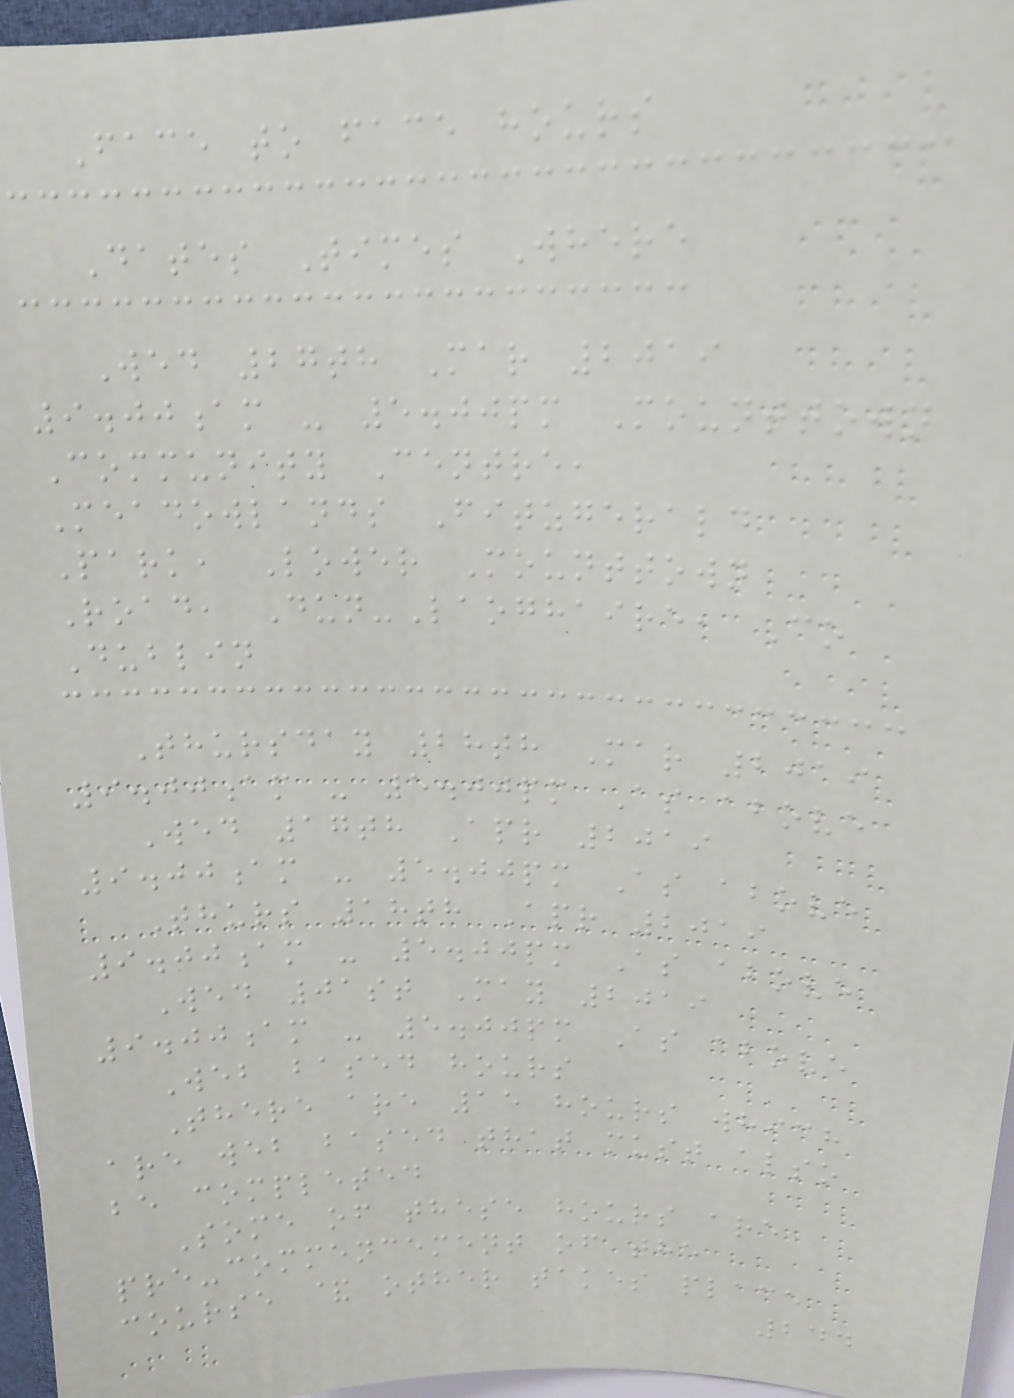Face to face hours
Dates Times Where
Wed 27th Mar 2019
9.00am - 5.00pm Mounttown
Community Centre,
Meadowlands Fitzgerald
Park, Lower Mounttown
Road, Dun-Laoghaire, Co
Dublin
Thursday 28th Mar 2019
9.00am - 5.00pm As above
Wed 17th Apr 2019
9.00am - 5.00pm As above
Thurs 18th Apr 2019
9.00am - 5.00pm As above
Wed 01st May 2019
9.00am - 5.00pm As above
Web based hours
There are 15 hours which
are web based that must also
be completed
Some of these hours are
pre-commencement of the
course & other takes place
244
